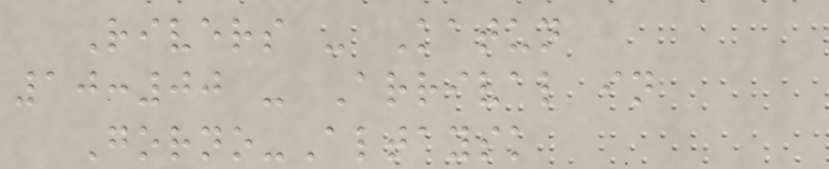Rivers - Katun
10:00 - Arrival in
Gorno-Altaysk
